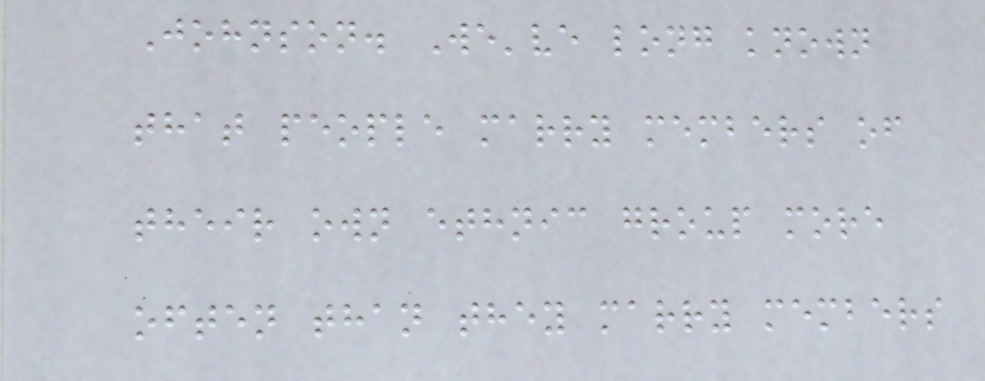Johnson. We've long known
that people marry members of
their own ethnic group more
often than they marry members
